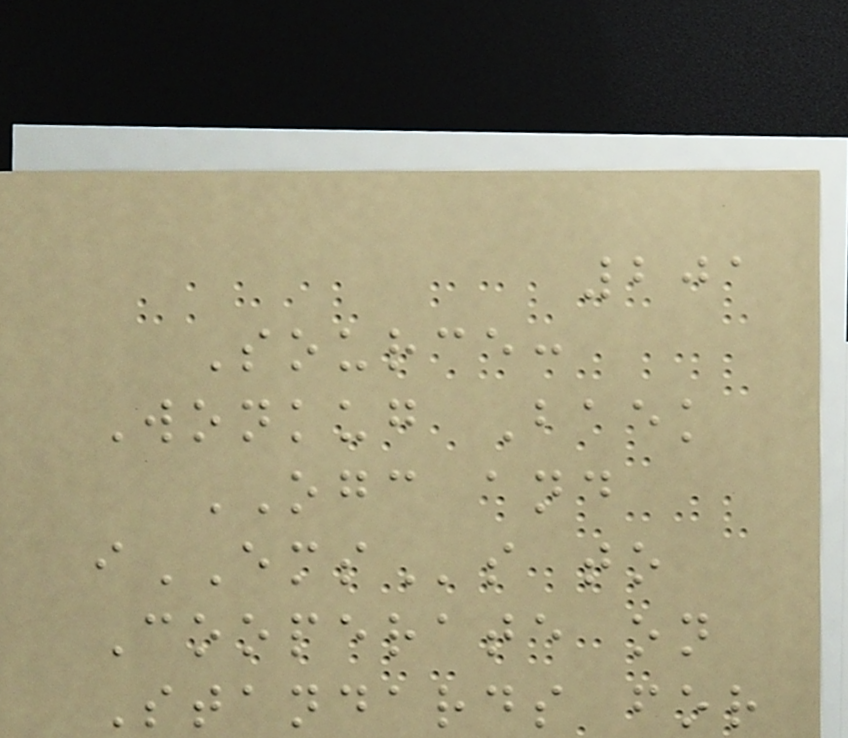201
Source:
Wonkug Baek
OGC and
iEMSs to
Cooperate on
Standards for
